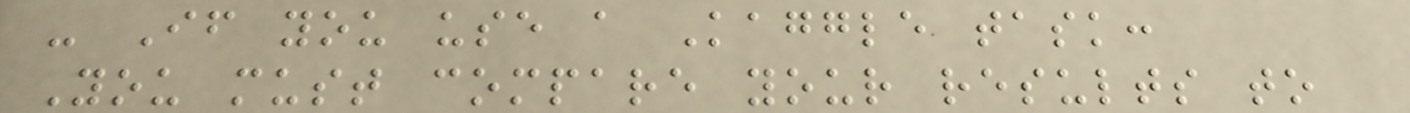- If you use a Kaggle task:
You must compare your results to
